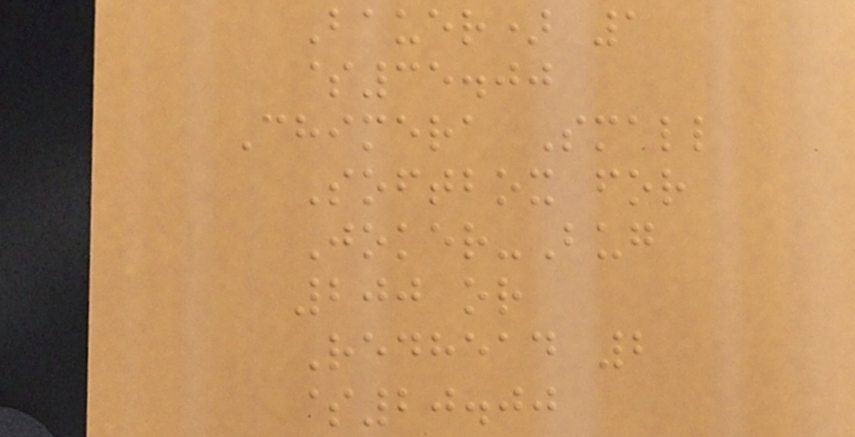Bauer) 1
$35.00
Chimera Small
Softbox for
Joker-Bug
200 or
Redhead 2
$20.00
